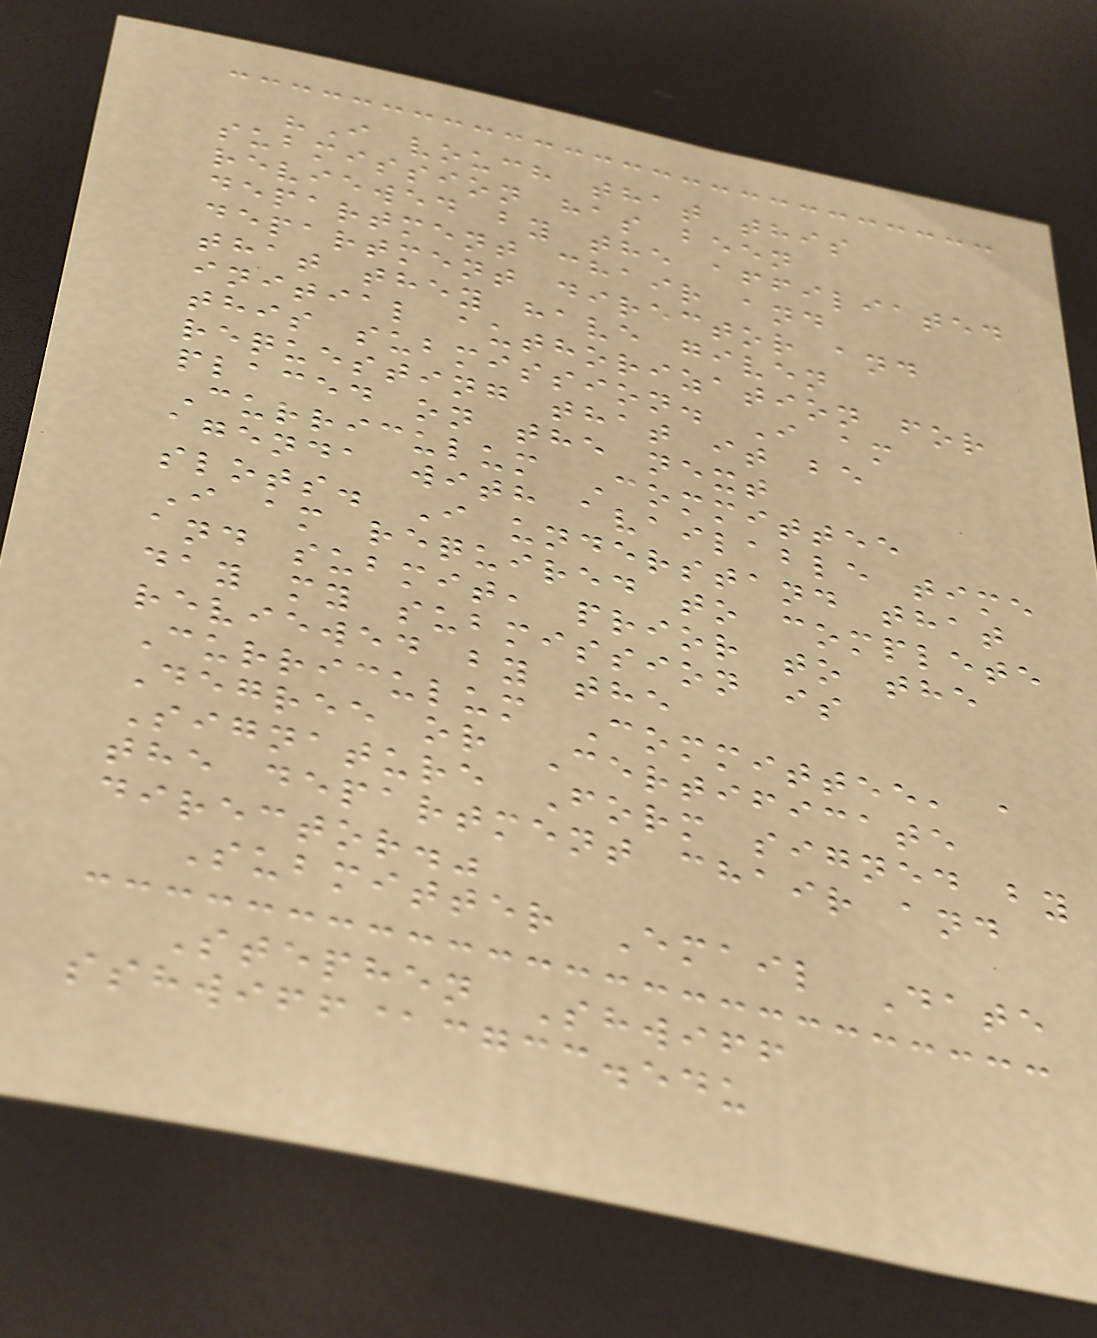"I vouch that this
submission has been
reviewed by the affiliated
department chair and
department director and
that they have given
initial authorization for
this submission. I am
requesting that it be
placed on the next
Curriculum Committee
agenda with available time
slots. I understand that
I am required to complete
and submit, prior to the
day my submission is
reviewed by the
Curriculum Committee, a
Degree or Certificate
Signature Form signed by
the department chair and
director."
Submitter Email Date
Stephen Shwiff
sshwiff@cgcc.edu
